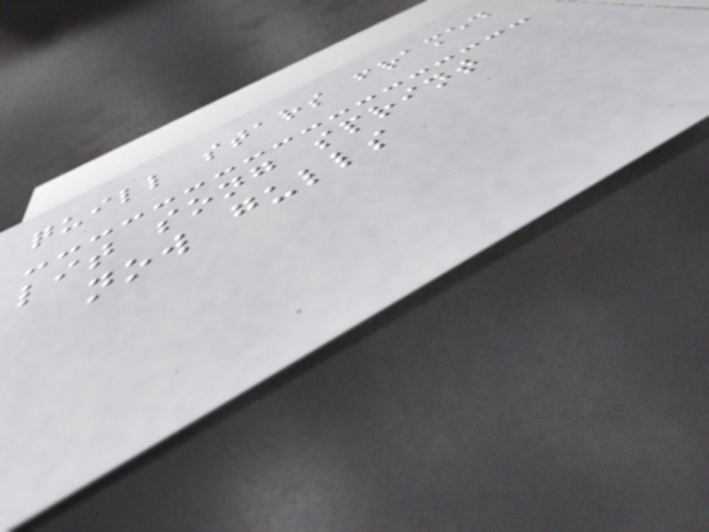quill stars framed
lit song sprint
now gulls
